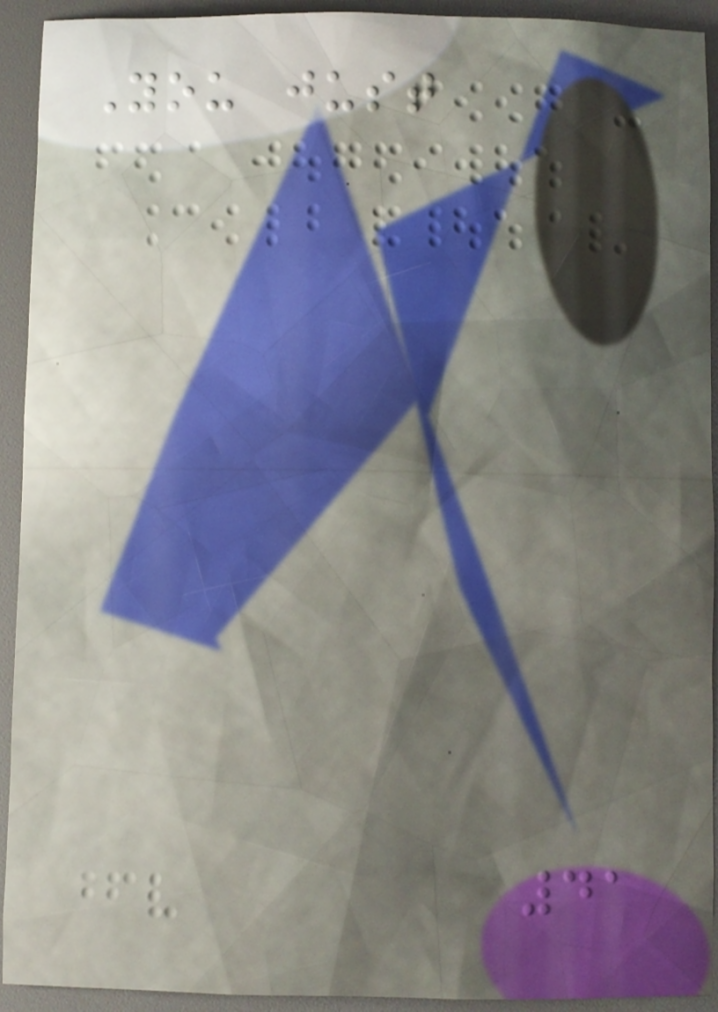You just
41
